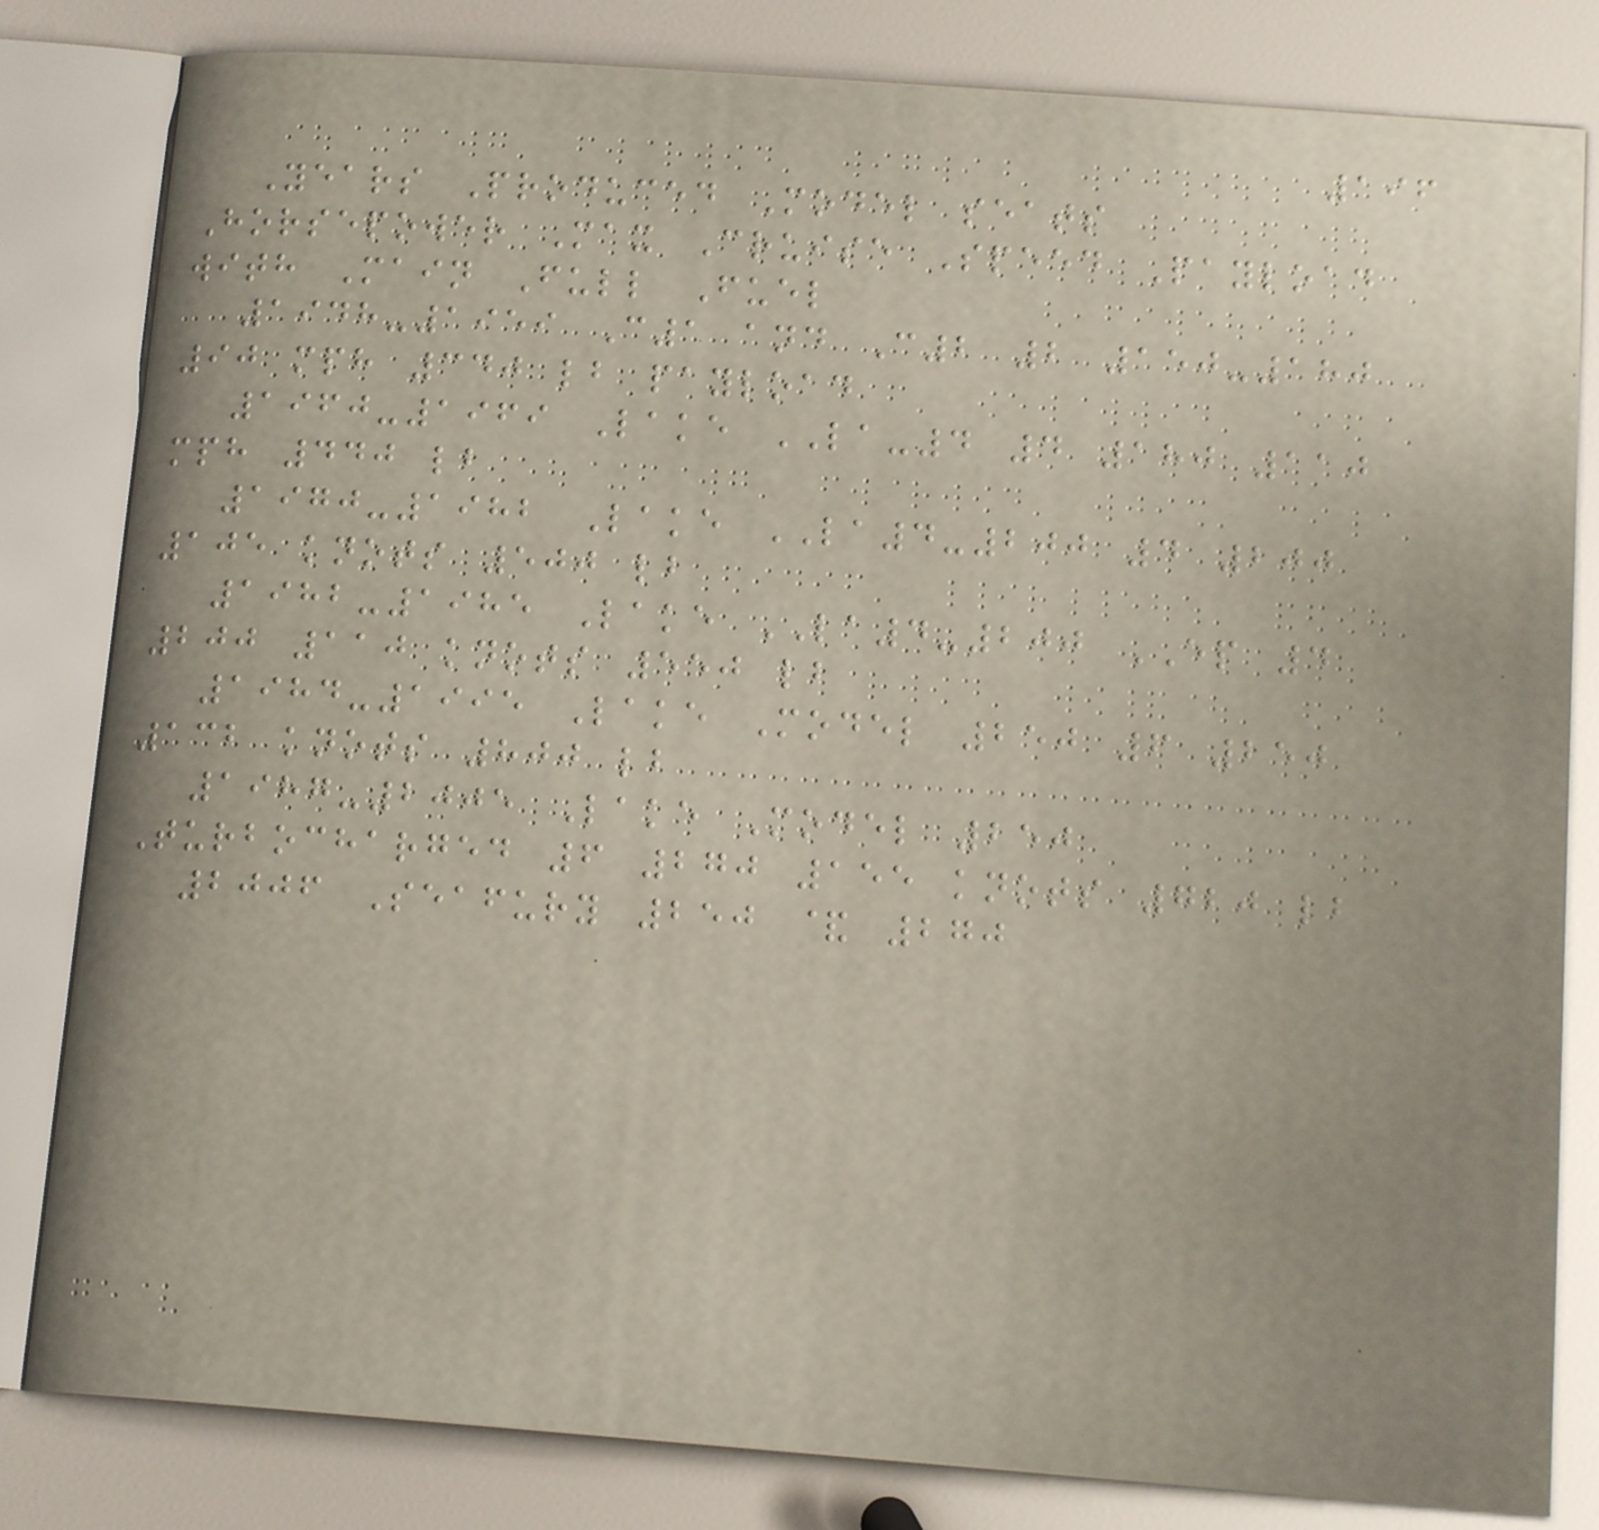196
Years Produced Model seats
Horsepower Max Cruise Speed Payload
with Main Full Fuel
1948-1959 C1 and C2 2 150-180
90 mph 340 lb payload
1960-1969 Lake LA-4 4 180 110
mph 440 lb
1970-1982 Lake LA4-200 4 200
105 knots 500 lb
1982-1985 Lake LA4-200 EP 4
200 110 knots 550 lb
1984-1995 Lake Model 250 6 250
132 knots 800 lb
1987-2005 Lake Model 250
Turbocharged 6 270 155 knots 720 lb
2006 Seafury 250 & 270
